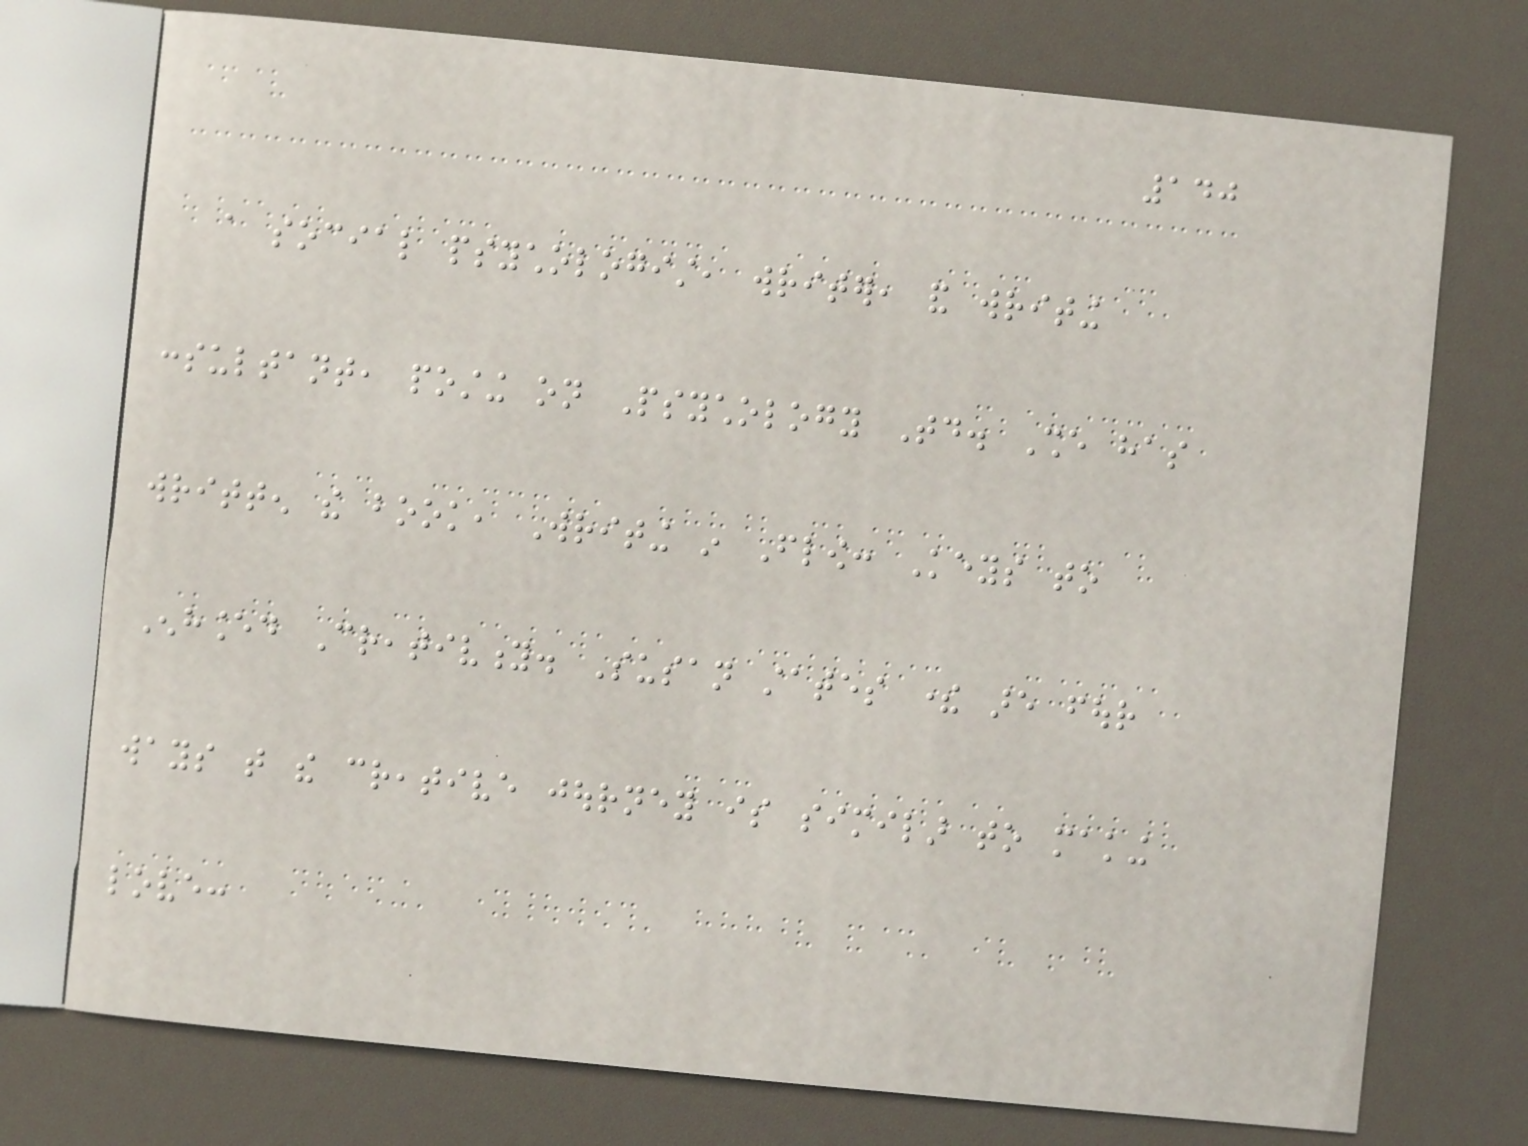140
a social psychologist, writer, and writing
consultant, posting on Psychology Today. She has
written the book, Writing in Flow: Keys to
Enhanced Creativity. Susan states there are four
ways that the creative journey is similar to making
love:
